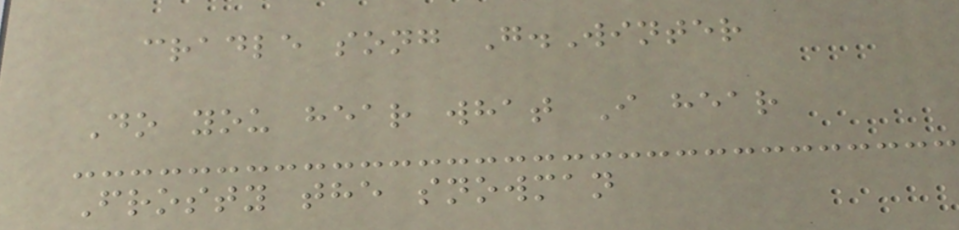cradle song G.Winter
Do you hear what I hear
Frosty the snowman
